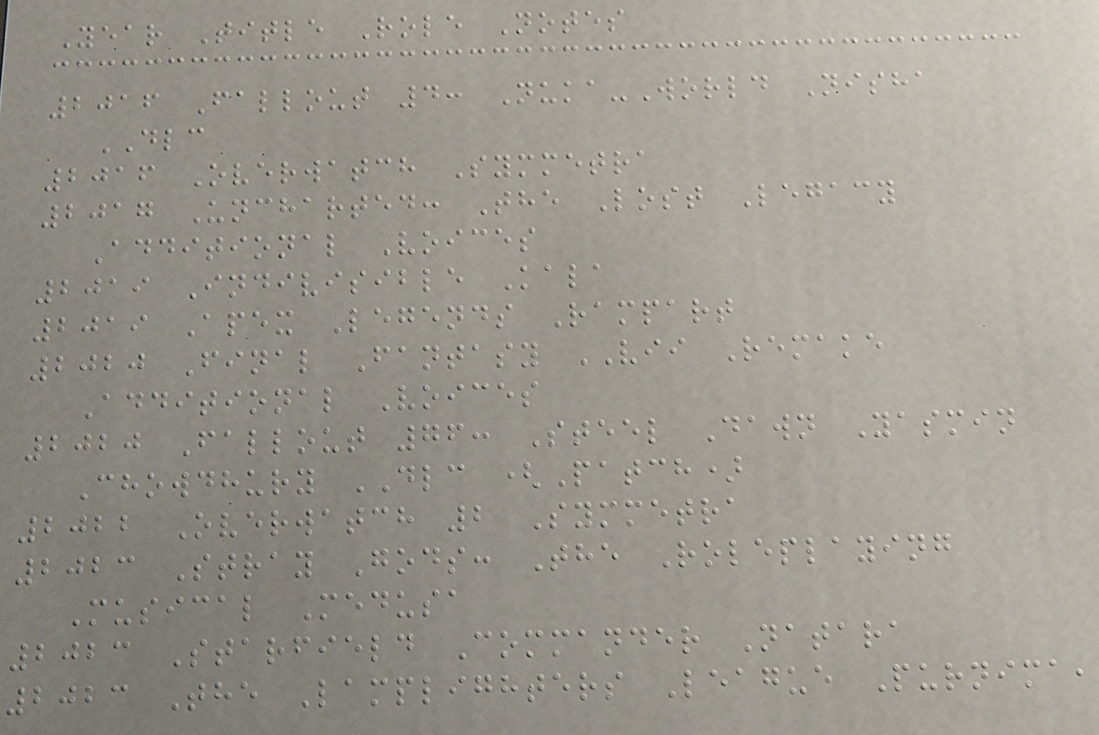Year Title Role Notes
2016 Fallout 4: Nuka-World Nisha
DLC
2016 Overwatch Symmetra
2017 Uncharted: The Lost Legacy
Additional Voices
2019 Indivisible Kala
2019 Apex Legends Rampart
2020 Final Fantasy VII Remake
Additional Voices
2020 Fallout 76: Steel Dawn Yasmin
Chowdhury DLC (Patch)
2022 Overwatch 2 Symmetra
2023 Stray Gods: The Roleplaying
Musical Medusa
2023 Starfield Commander Natara
2023 The Lamplighters League Purnima,
